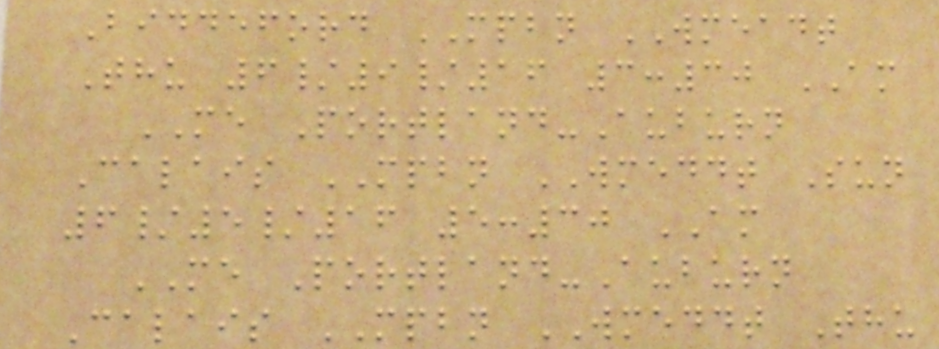Biddeford MPBN WMEADT
Thu 6/9/16 3:30 AM
ME Portland-Auburn
Calais MPBN WMEDDT Sun
6/5/16 5:30 AM
ME Portland-Auburn
Calais MPBN WMEDDT Thu
